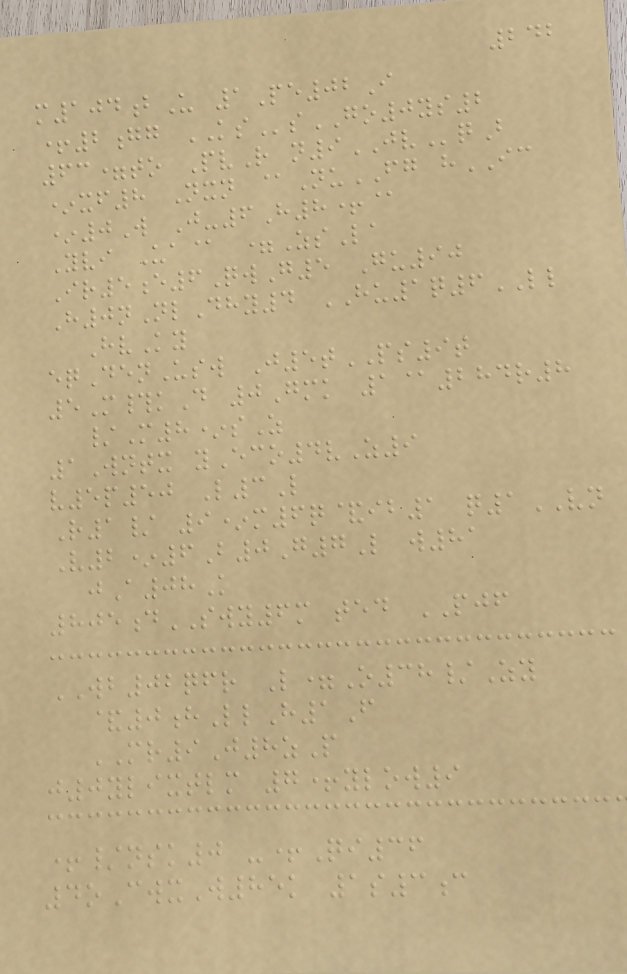242
m104bU 1Pe02I
+2gg KSsGO0ys2
63=to PvR n9JVqB
*xf8 Nxn @NuFG hIC
*0W J-6H8+@
Yvi Ua@ =ZsLa
Ir5e6QwG5 Gu90
H0nNlDhy4 HU1q6LL
HvKy
eqDenUsw J5tPS9t
5M#kD 0Gmk 1@284r8
/M8*sZ
1Wntx yEco4vZ9
v5p50 L3L
R1/ 9*m6q&ib1 q1VN
V2*6B0G7L w81
jA08K
805dSWY6m ted PJF
WB02qfr L=O38/Zy
&0hLlH1F
MR9J8zP
j0ylixtlm 7+ylow9
+/nsk0 -+Qi36
4oCwxW85k 1s3c
